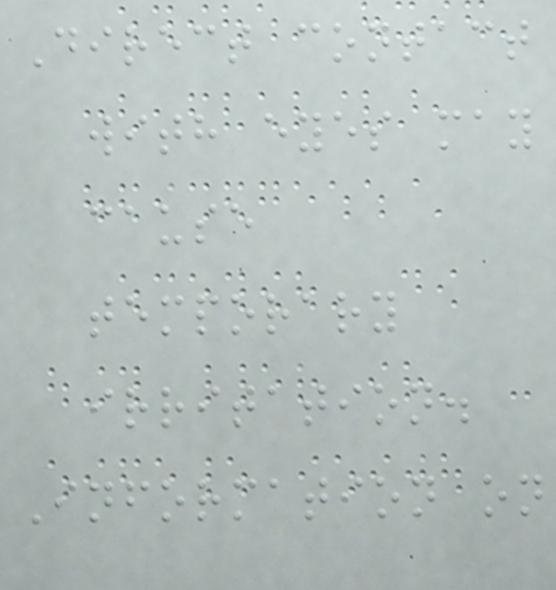Direct contact
with eyes may
cause
temporary
irritation.
Information on
